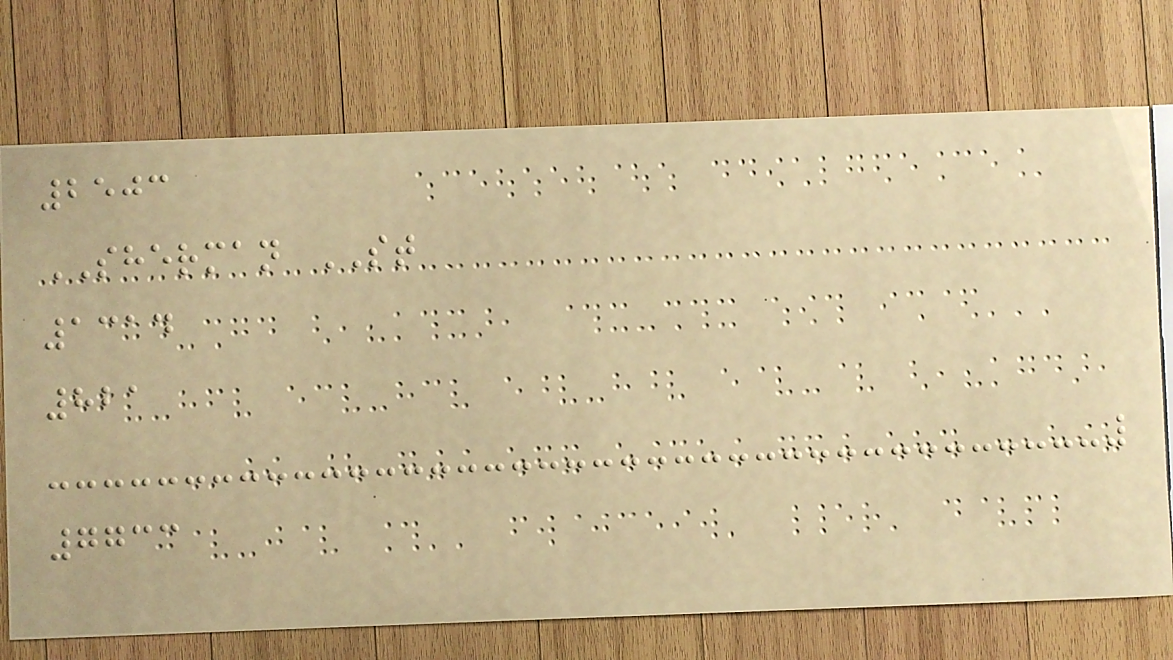2503
SHERMAN ST
1314
821
7733
